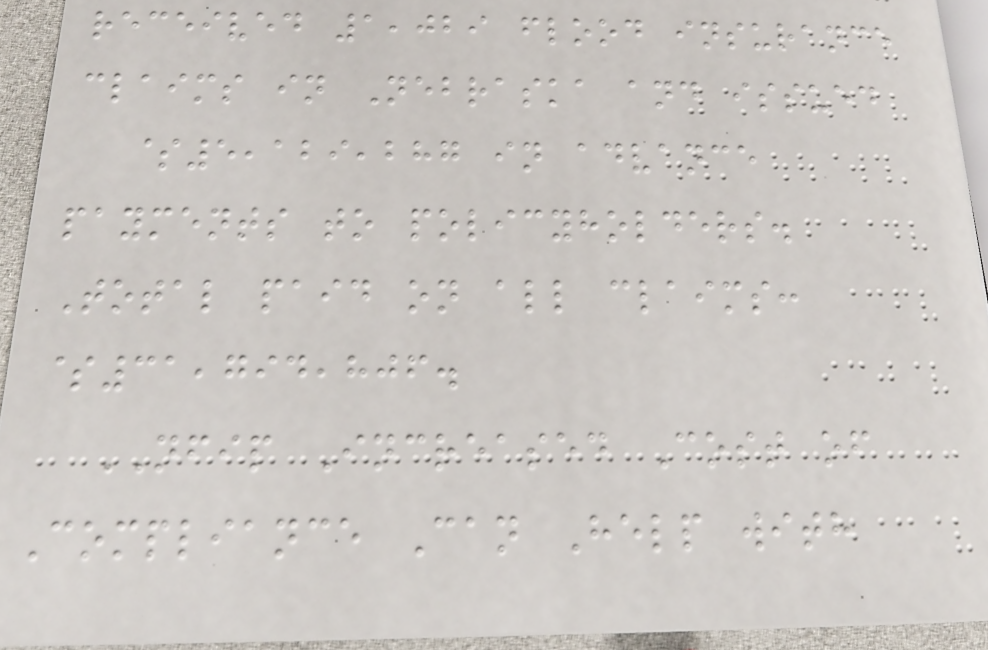received 1,029 flood insurance
claims in Nebraska and issued
$5,129,287 in advance
payments to policyholders.
Total paid on all claims:
$31,794,806.
NFIP Increased Cost of
Compliance Can Help with
